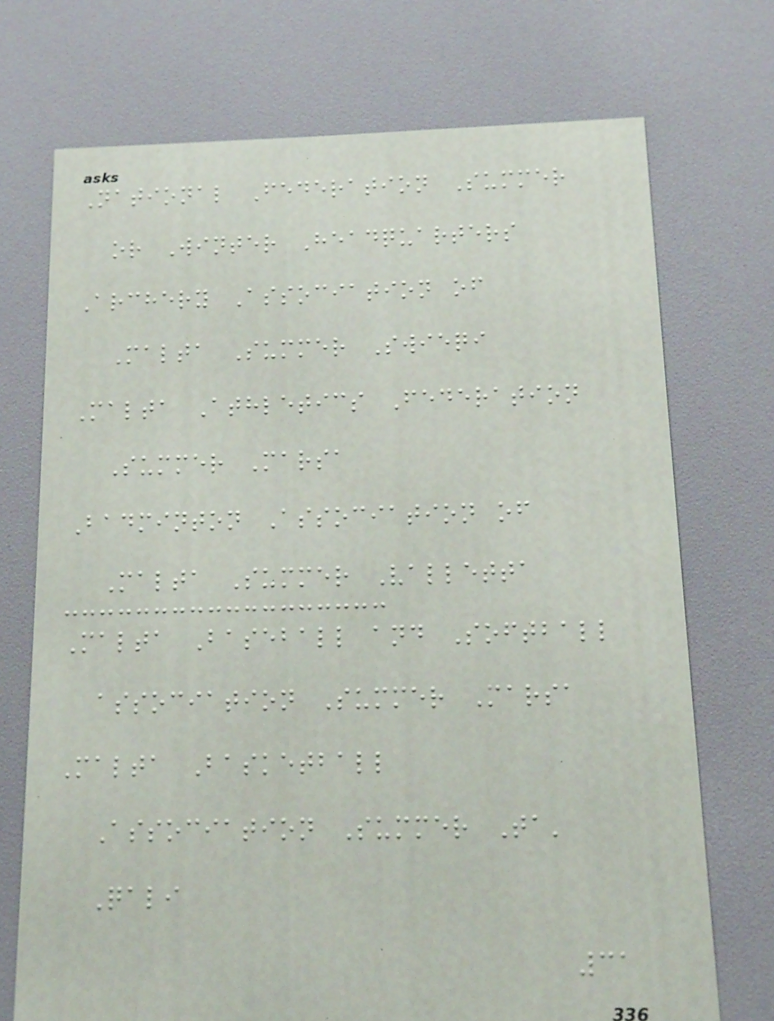National Federation Summer
or Winter Headquarters
Archery Association of
Malta Summer Swieqi
Malta Athletics Federation
Summer Marsa
Badminton Association of
Malta Summer Valletta
Malta Baseball and Softball
association Summer Marsa
Malta Basketball
Association Summer Ta'
Qali
31
